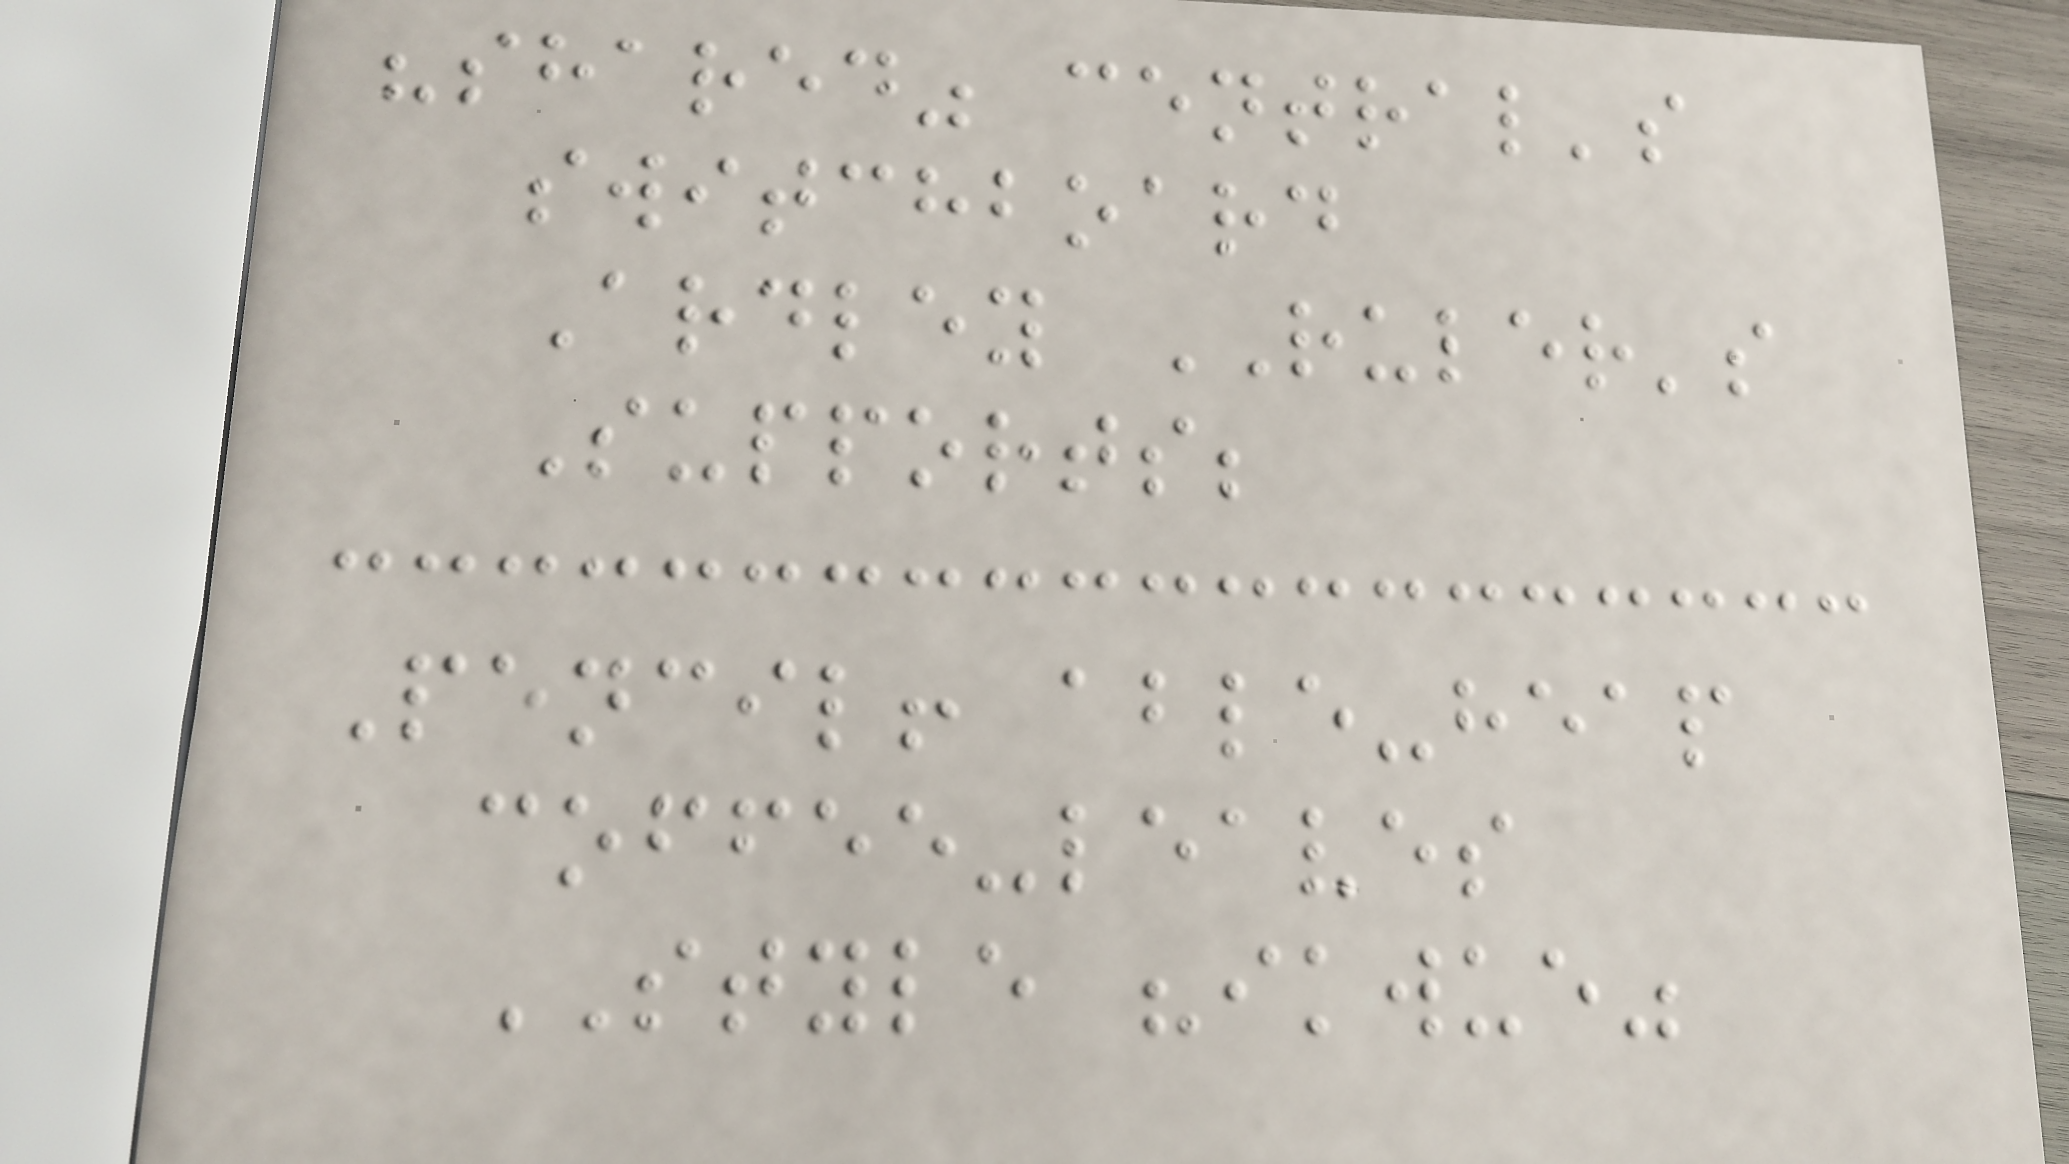"shared" central's
switchboard
Ardley RULER's
Supports;
Pencil! able-heap
coffee-leaves
STYLE "ikwue"
